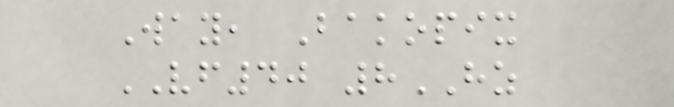Way, Bakopix
VF40 8HZ
